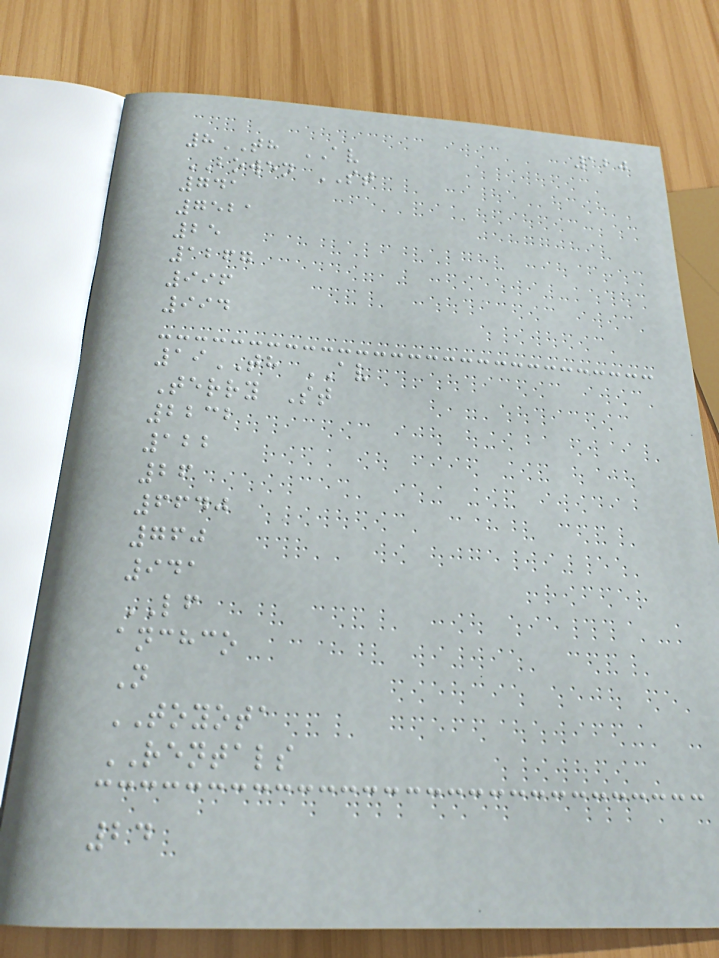120
8TH AV
BOWEN ST
741
7521
25
1267
996
994
19TH AV
Terry St
2232
122
26
6640
760
941
LF
anchco
N
TOYOTA
RENTALS
24
